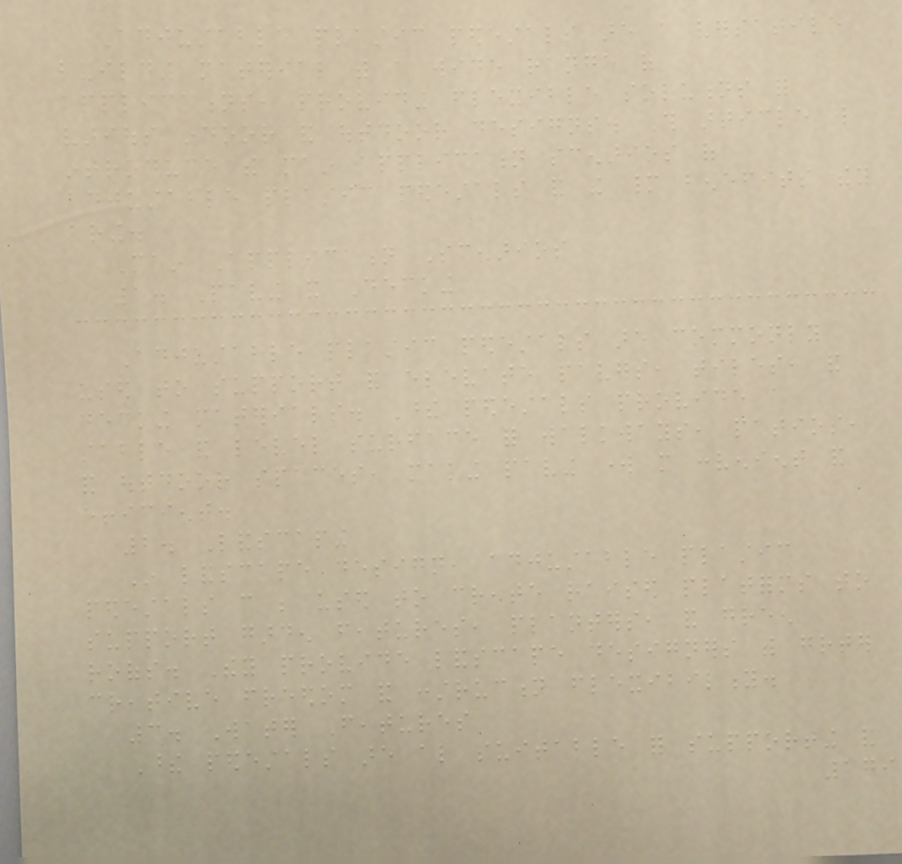Adjustable plastic pedestals are a versatile
building material with a wide range of
applications, providing flexible solutions for
various indoor and outdoor designs. This article will
introduce the main application scenarios of
adjustable plastic pedestals and the many benefits they
bring.
Main Application Scenarios
1. Paving and Decking
Adjustable plastic pedestals are commonly
used to support and elevate pavers, tiles, and
decking materials. These pedestals provide a
stable and level surface for walkways, patios,
and outdoor spaces, making paving work more convenient and
efficient.
2. Landscaping
In landscape design, adjustable plastic
pedestals can be used to create raised platforms to
support garden features, planters, and green
roofs. They provide landscape designers with greater
creative freedom and construction flexibility.
3. Water Features
These pedestals are also suitable for supporting and
179
